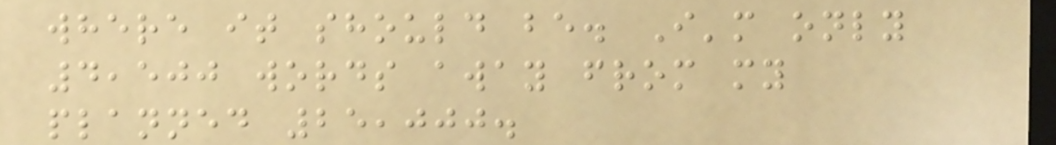where it should be. I'm only
4,500 words away from my
planned 25,000.
